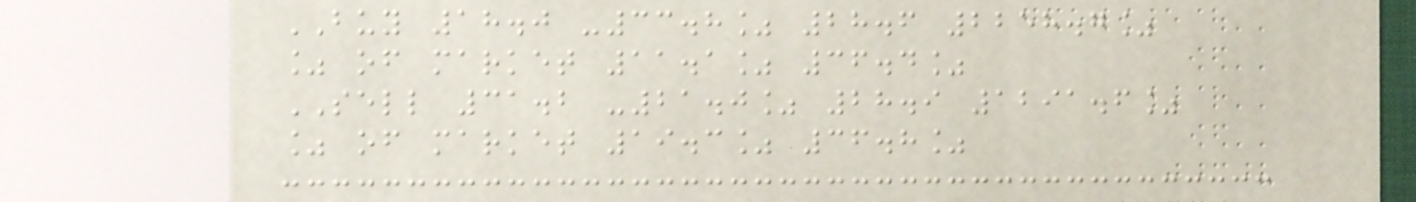BUY 18.0 -33.8% 28.6 2258.7%
% of market 11.1% 36.4%
SELL 31.2 -21.0% 28.9 1291.6%
% of market 19.3% 36.8%
